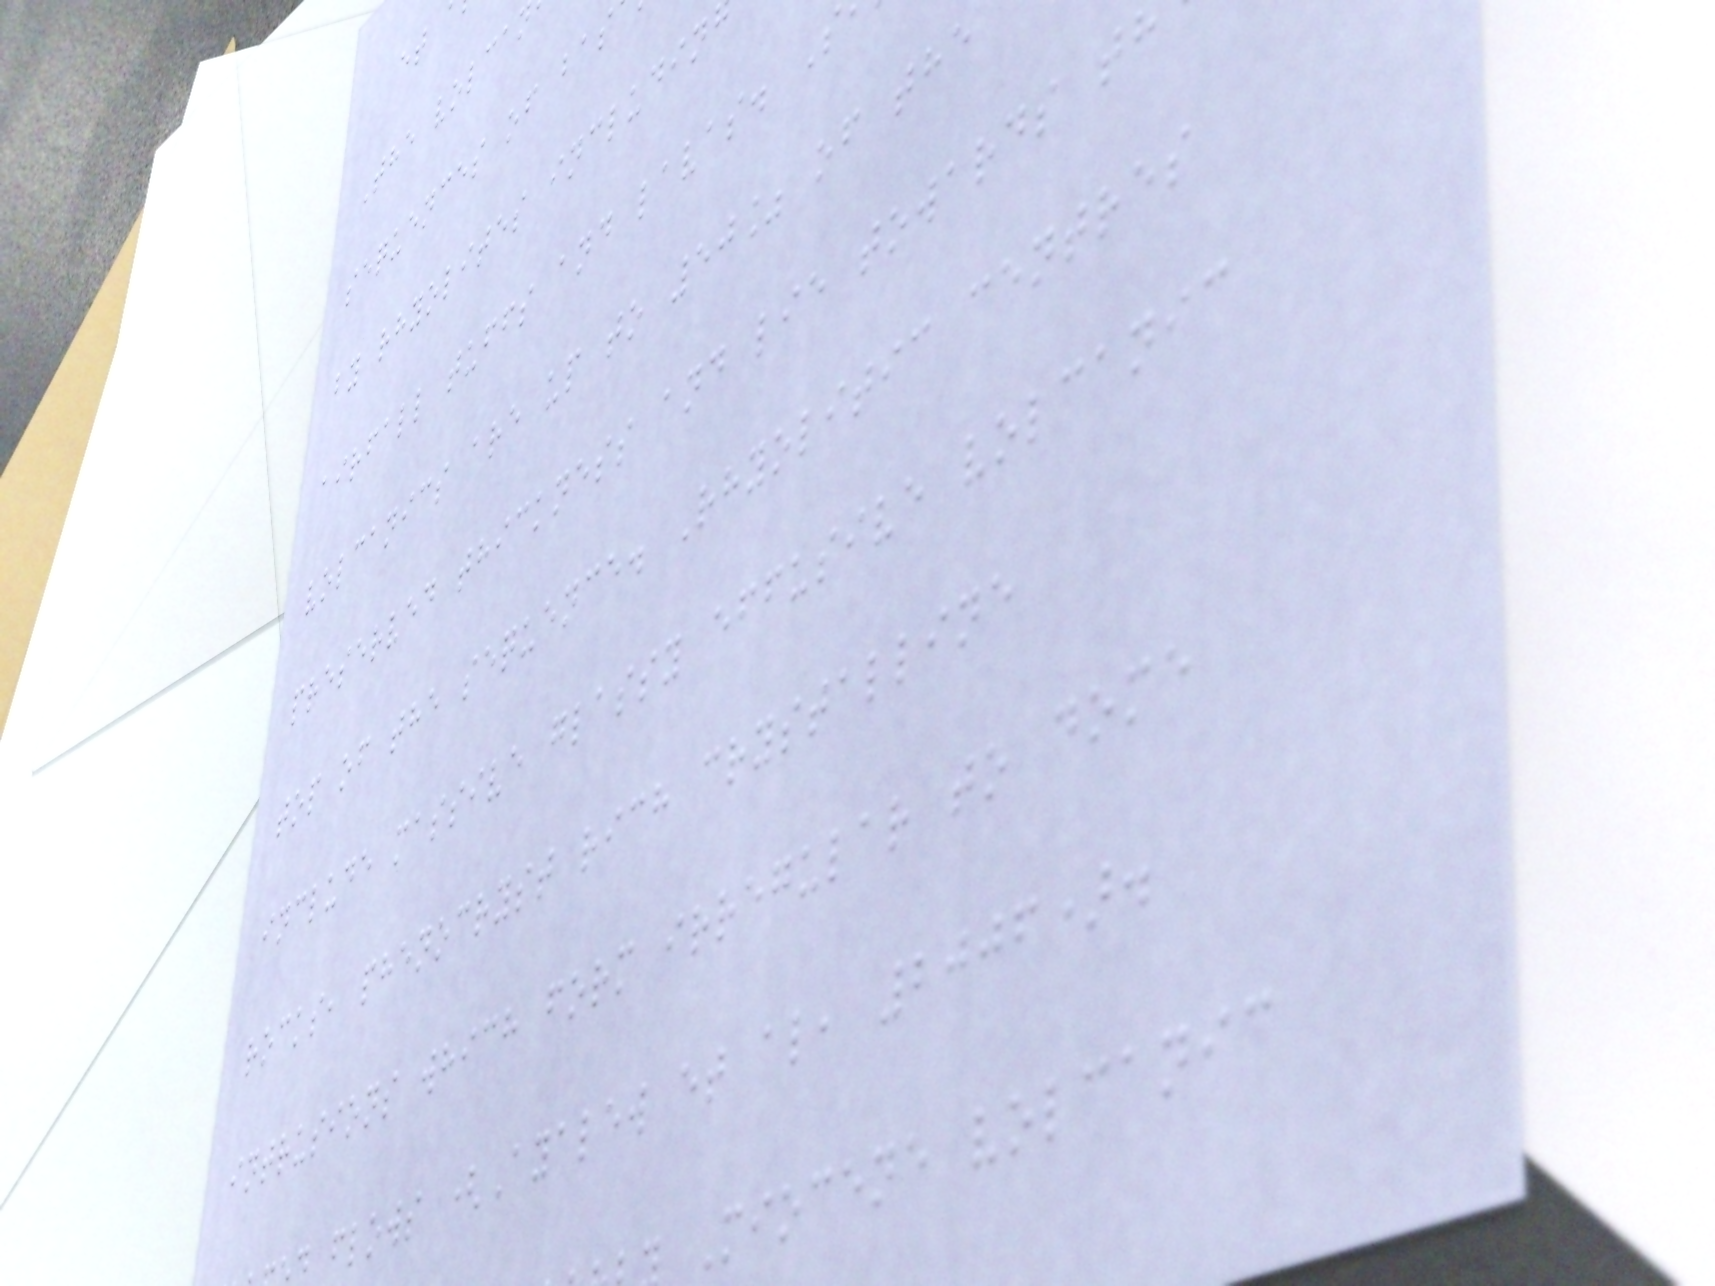The volcan
sequences of bas
by rhyolites includin
airfall tuffs and lavas. S
volcanics are up to 50% of the
preserved thickness and lie towards t
top of the sequence. Rhyolitic centres
include massive glassy effusive volcanic
rocks, phenocryst rich crystalline
intrusions which form irregular to dome
flows (Ayalew et al, 2006).
Miocene volcanic
